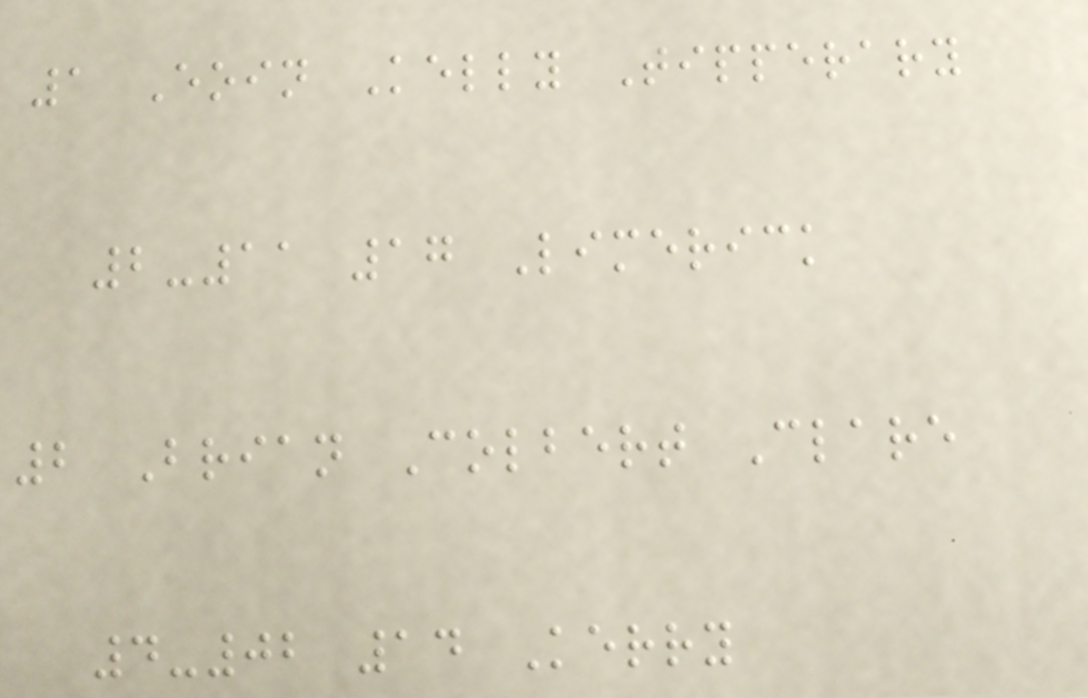1 Eoin Kelly Tipperary
2-11 17 Limerick
2 Brian Colbert Clare
4-02 14 Kerry
